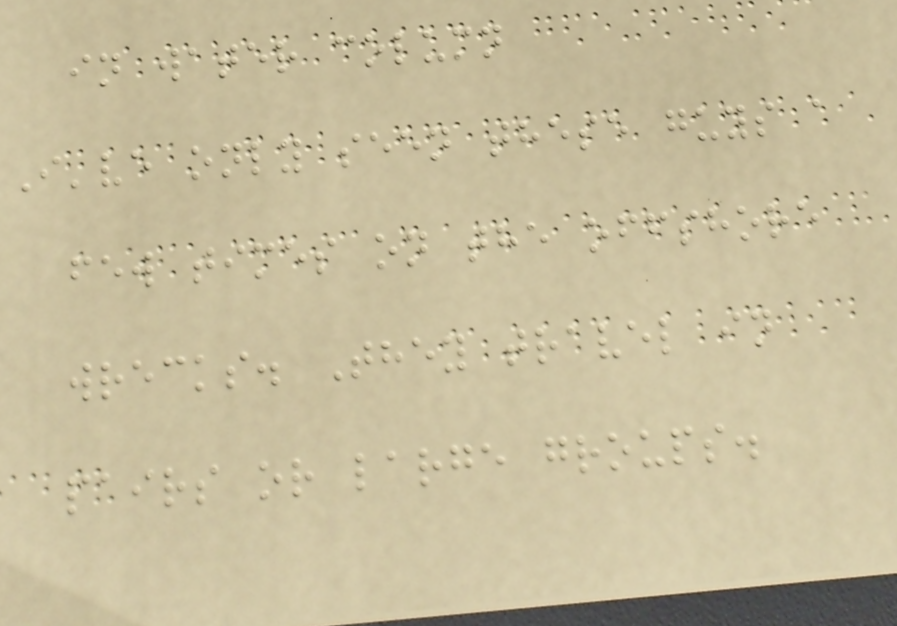in water column
I've only seen these guys a
few times on the offshore
wrecks. They travel in
pairs or large groups.
